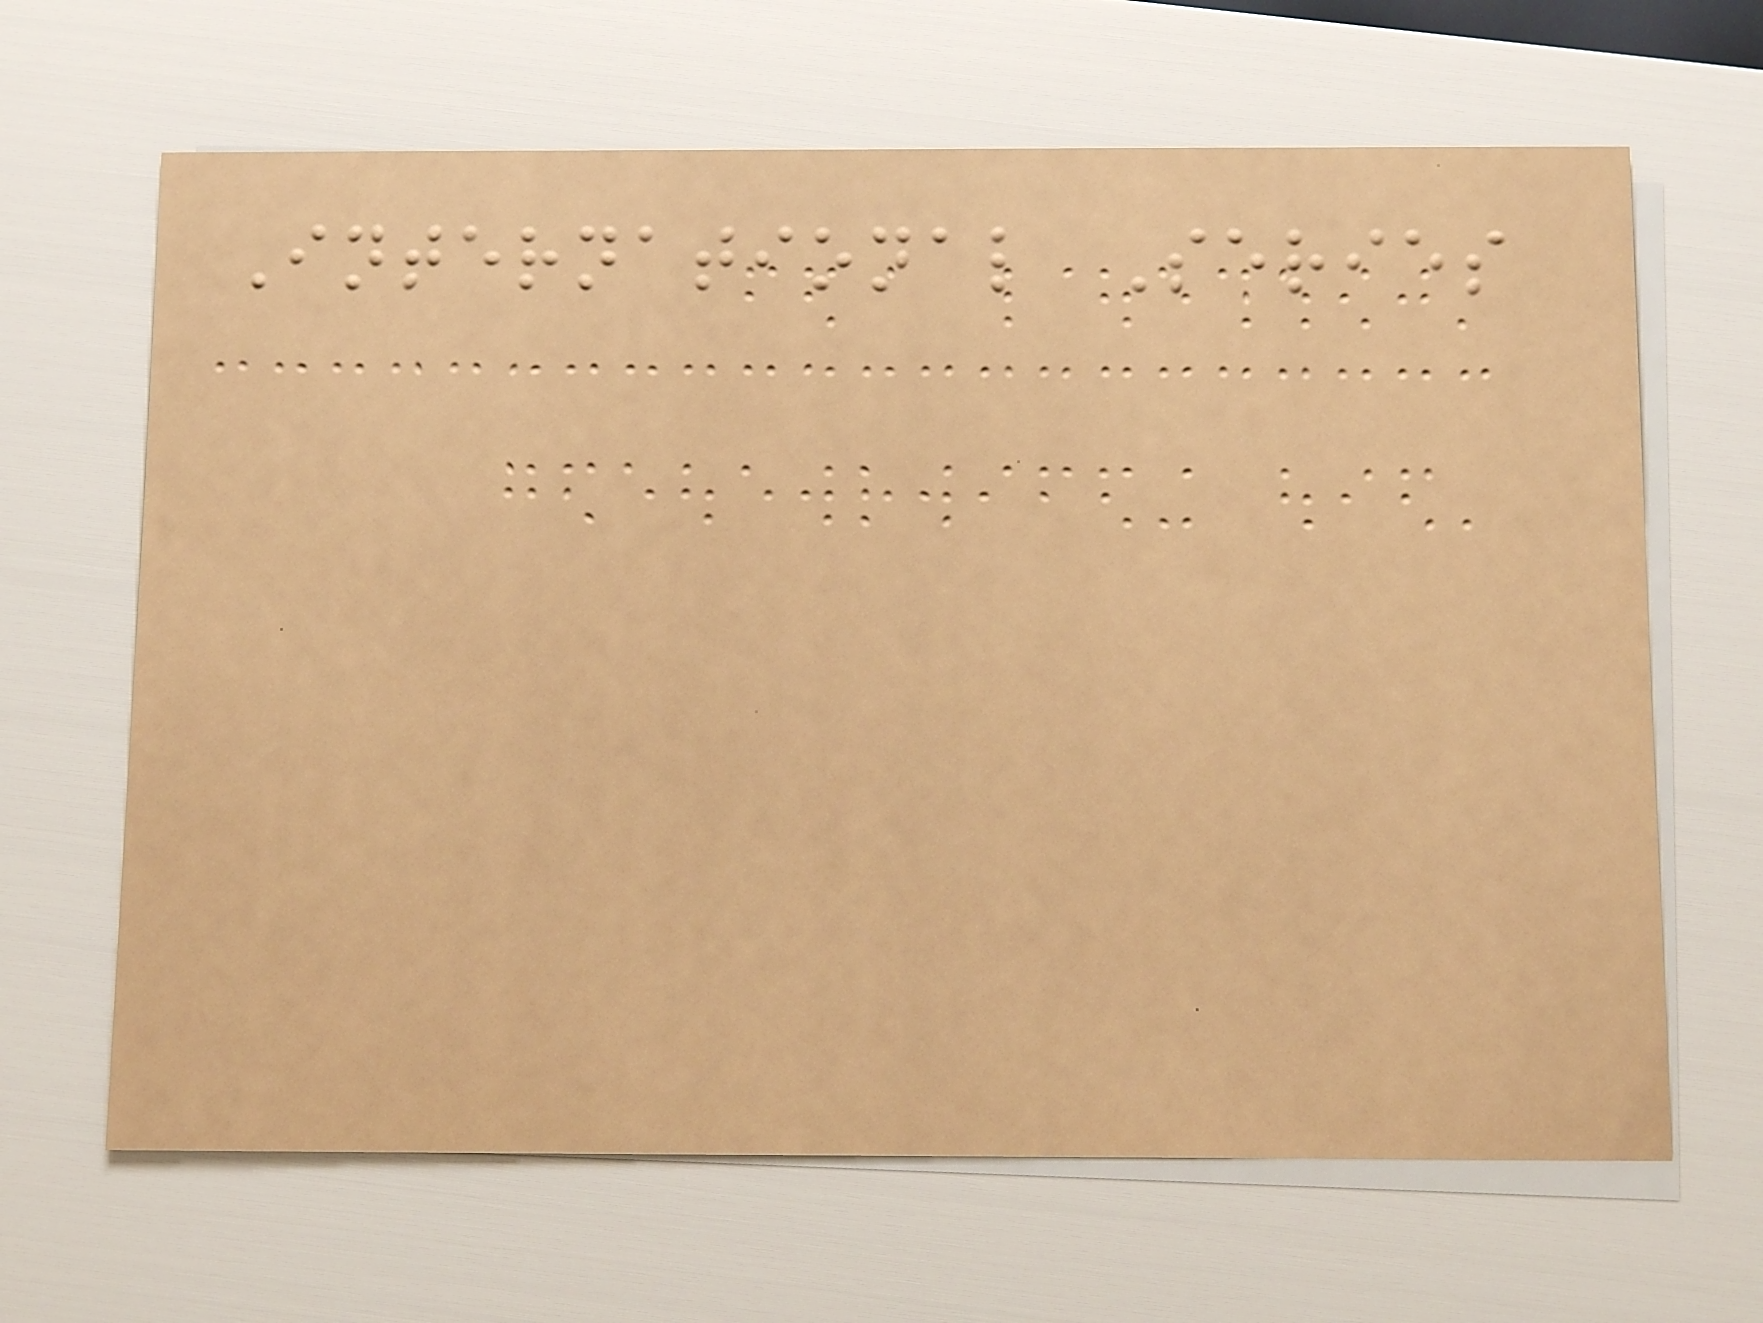International Series
